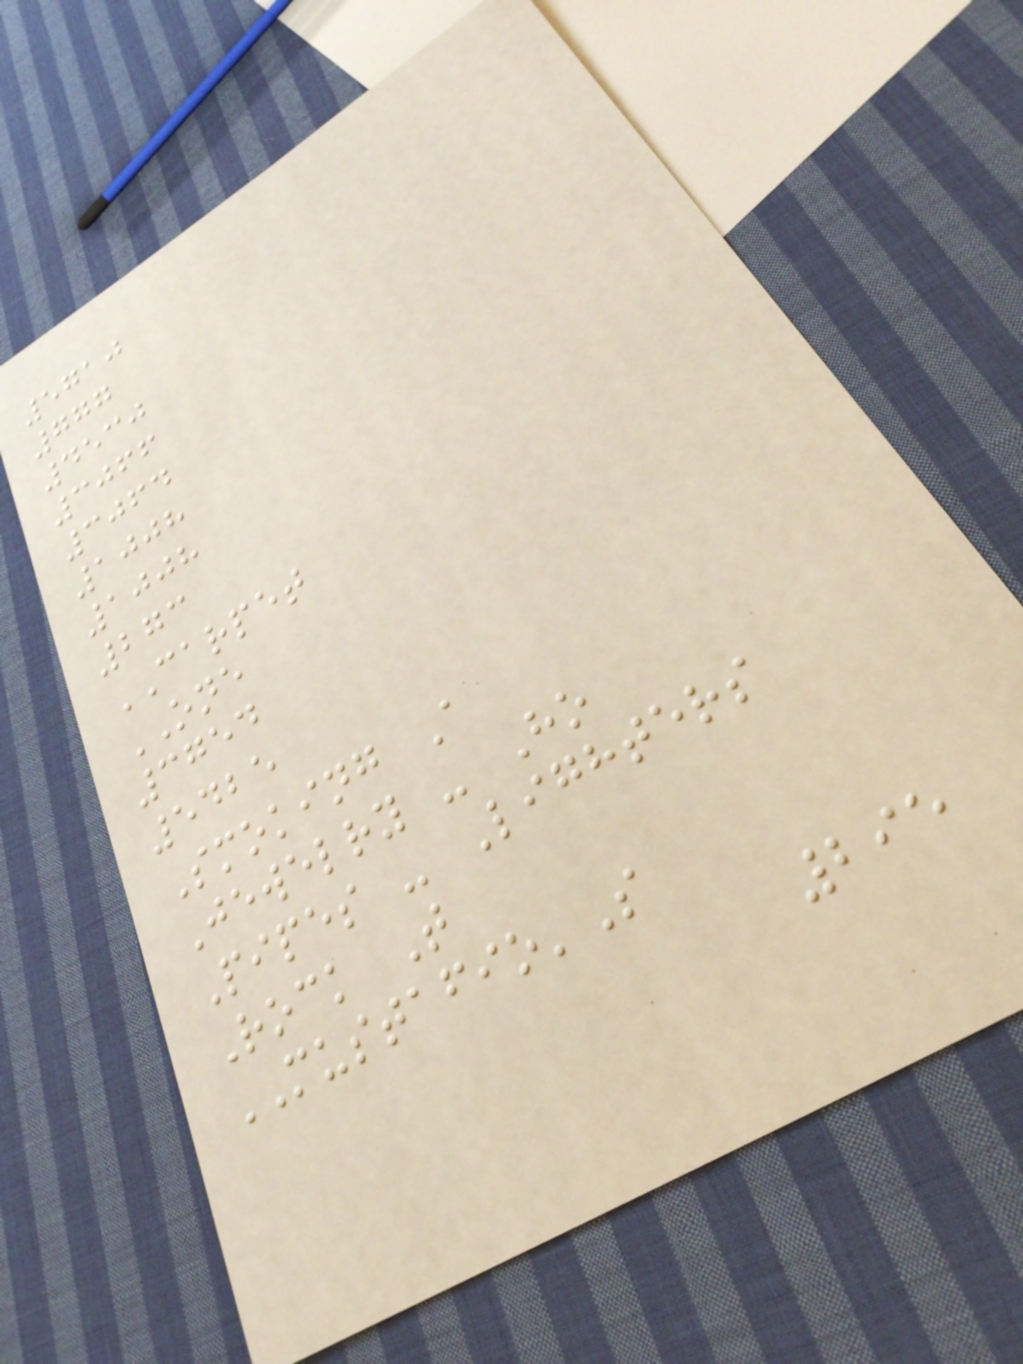5710
777
4530
3066
3064
1008
1008
273
CARPET
ONE
3754
5425
Smoking A
Jewelry - Ho
Pipes - Lighters
Rock T
MUSTAFIO'S
295
